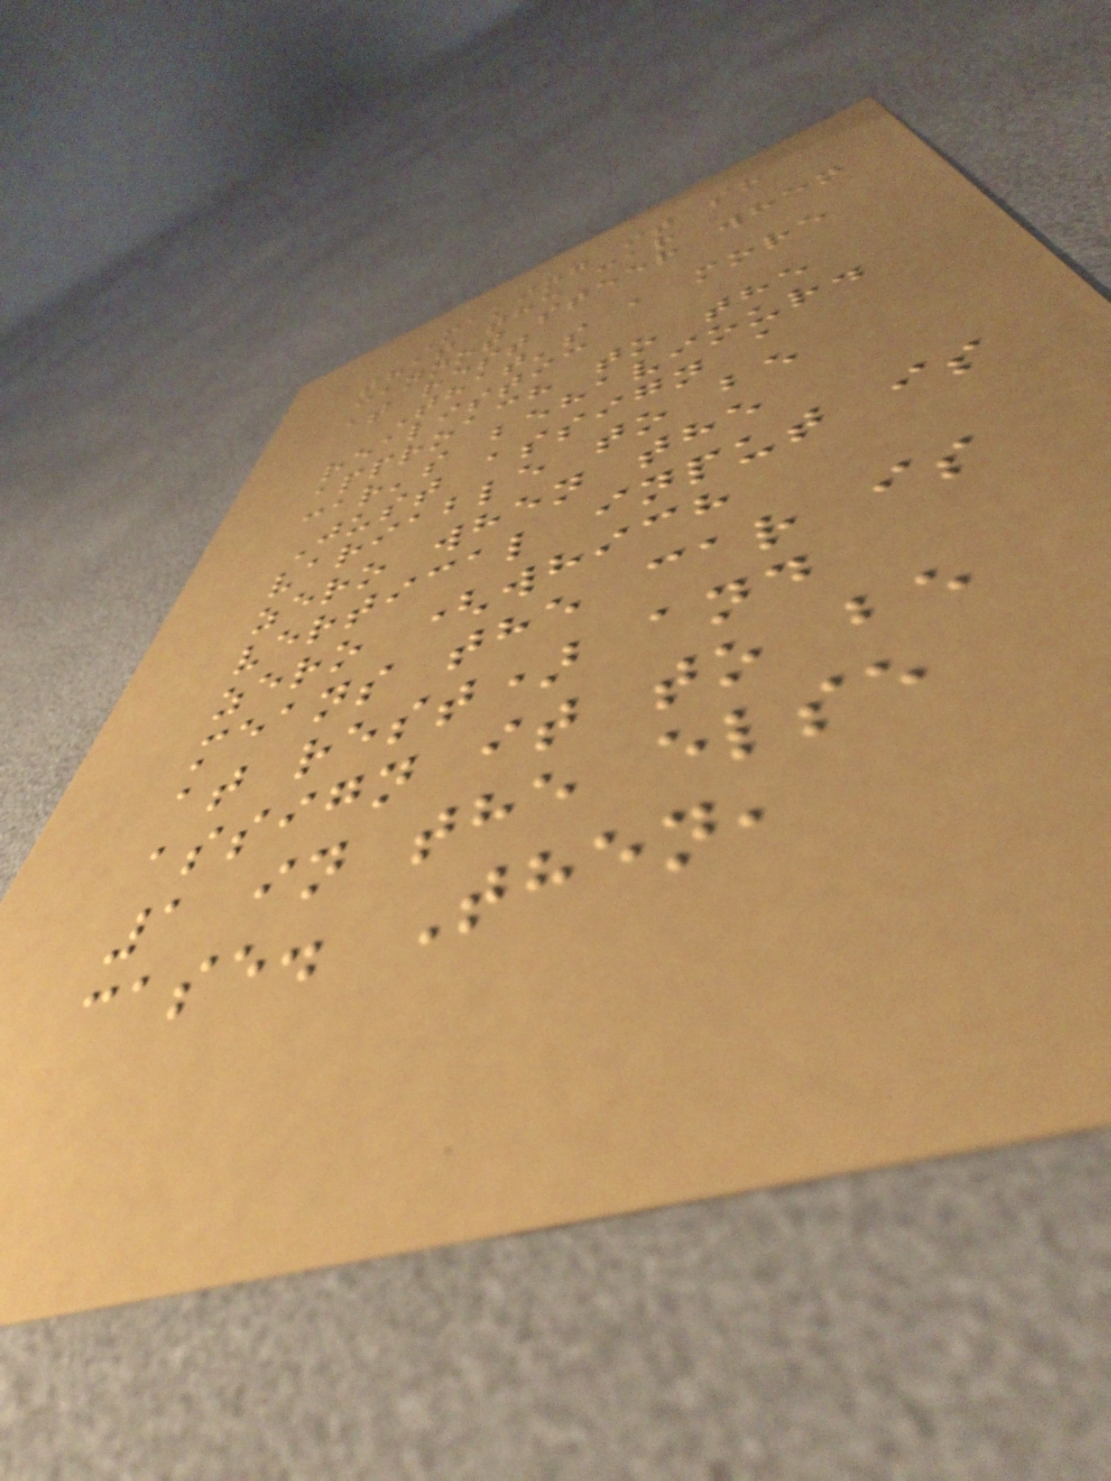Making it so
that the car
cannot steer when
at rest
That's a more
realistic
approach to the
car's behaviour.
Just assign a
variable to be
zero when the
vertical input is
zero (which
means the car is
at rest) and
assign it to be
1 in the else
case. Then,
